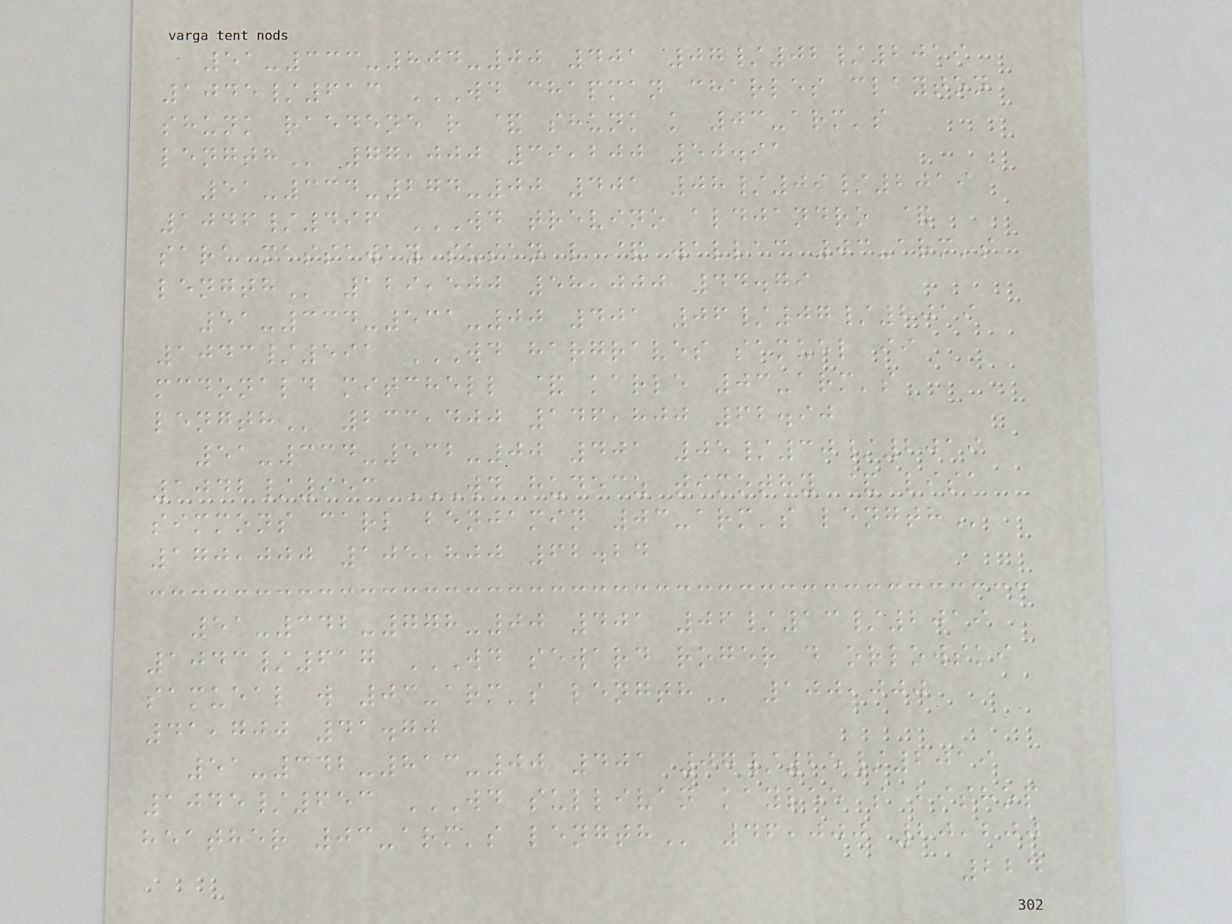51-333-804-00 401 07/02/2019
1045/613 WD CHAPMAN CHARLES CLAYTON
SHUNK RAEDENE R & SHUNK K 03-ARM'S
LENGTH 77,000 39,200 50.91
51-334-274-00 401 08/09/2019
1046/496 WD TREVINO ALDJANDRO &
SARA MASSAWAY SUSAN L & WALLAC 03-ARM'S
LENGTH 129,500 58,000 44.79
51-334-531-00 401 06/07/2019
1043/591 WD HARGRAVES SAMUEL II
MCDONALD MITCHELL & KARLE 03-ARM'S
LENGTH 233,400 146,800 62.90
51-334-532-00 401 05/30/2019
1042/953 WD HUDECZ TIMOTHY & LISA
SIMMONS CARL BENJAMIN 03-ARM'S LENGTH
170,000 105,800 62.24
51-342-778-00 401 06/13/2019
1043/617 WD SEWARD ROGER D ORLOWSKI
SAMUEAL W 03-ARM'S LENGTH 100,000
41,700 41.70
51-342-813-00 401 07/25/2019
1045/653 WD SULLIVAN KAYLEE S BISHOP
HEATHER 03-ARM'S LENGTH 46,000 20,200
224
